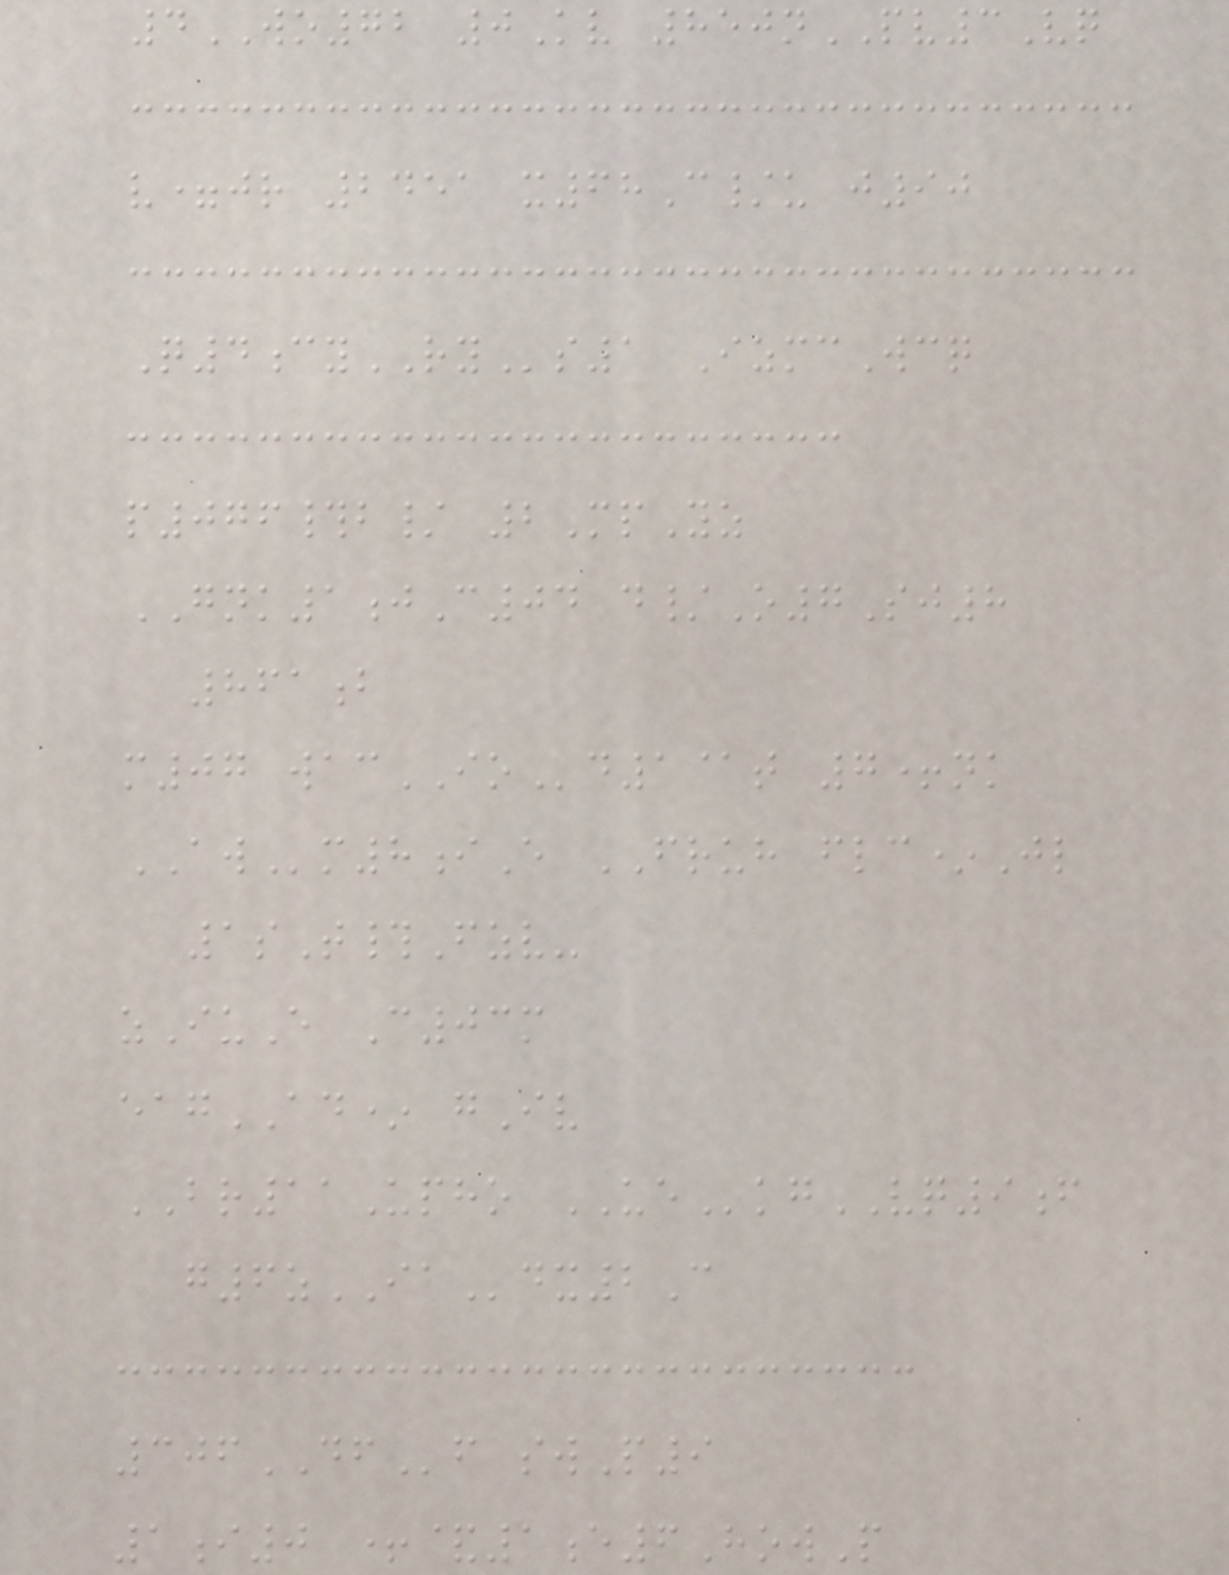4WO72 0Kv 850nPV3Vq
v=jr 2451 x68C/u j90
Q4cyRYs1 IzmcWcq
p076#b/ 2MpYz
GNK1jC04 d/O7Sj8
861b
m07 wacIOd1@t 7+nk
AWm8iE FRUH flc*Jl
1sT#Fzv-
zIuE C03m
eagAD* gIv
BR11Upho UEkgVQ9f
g6zIAdx2C
306DFf swP9
1i0 +&1e6HowP
